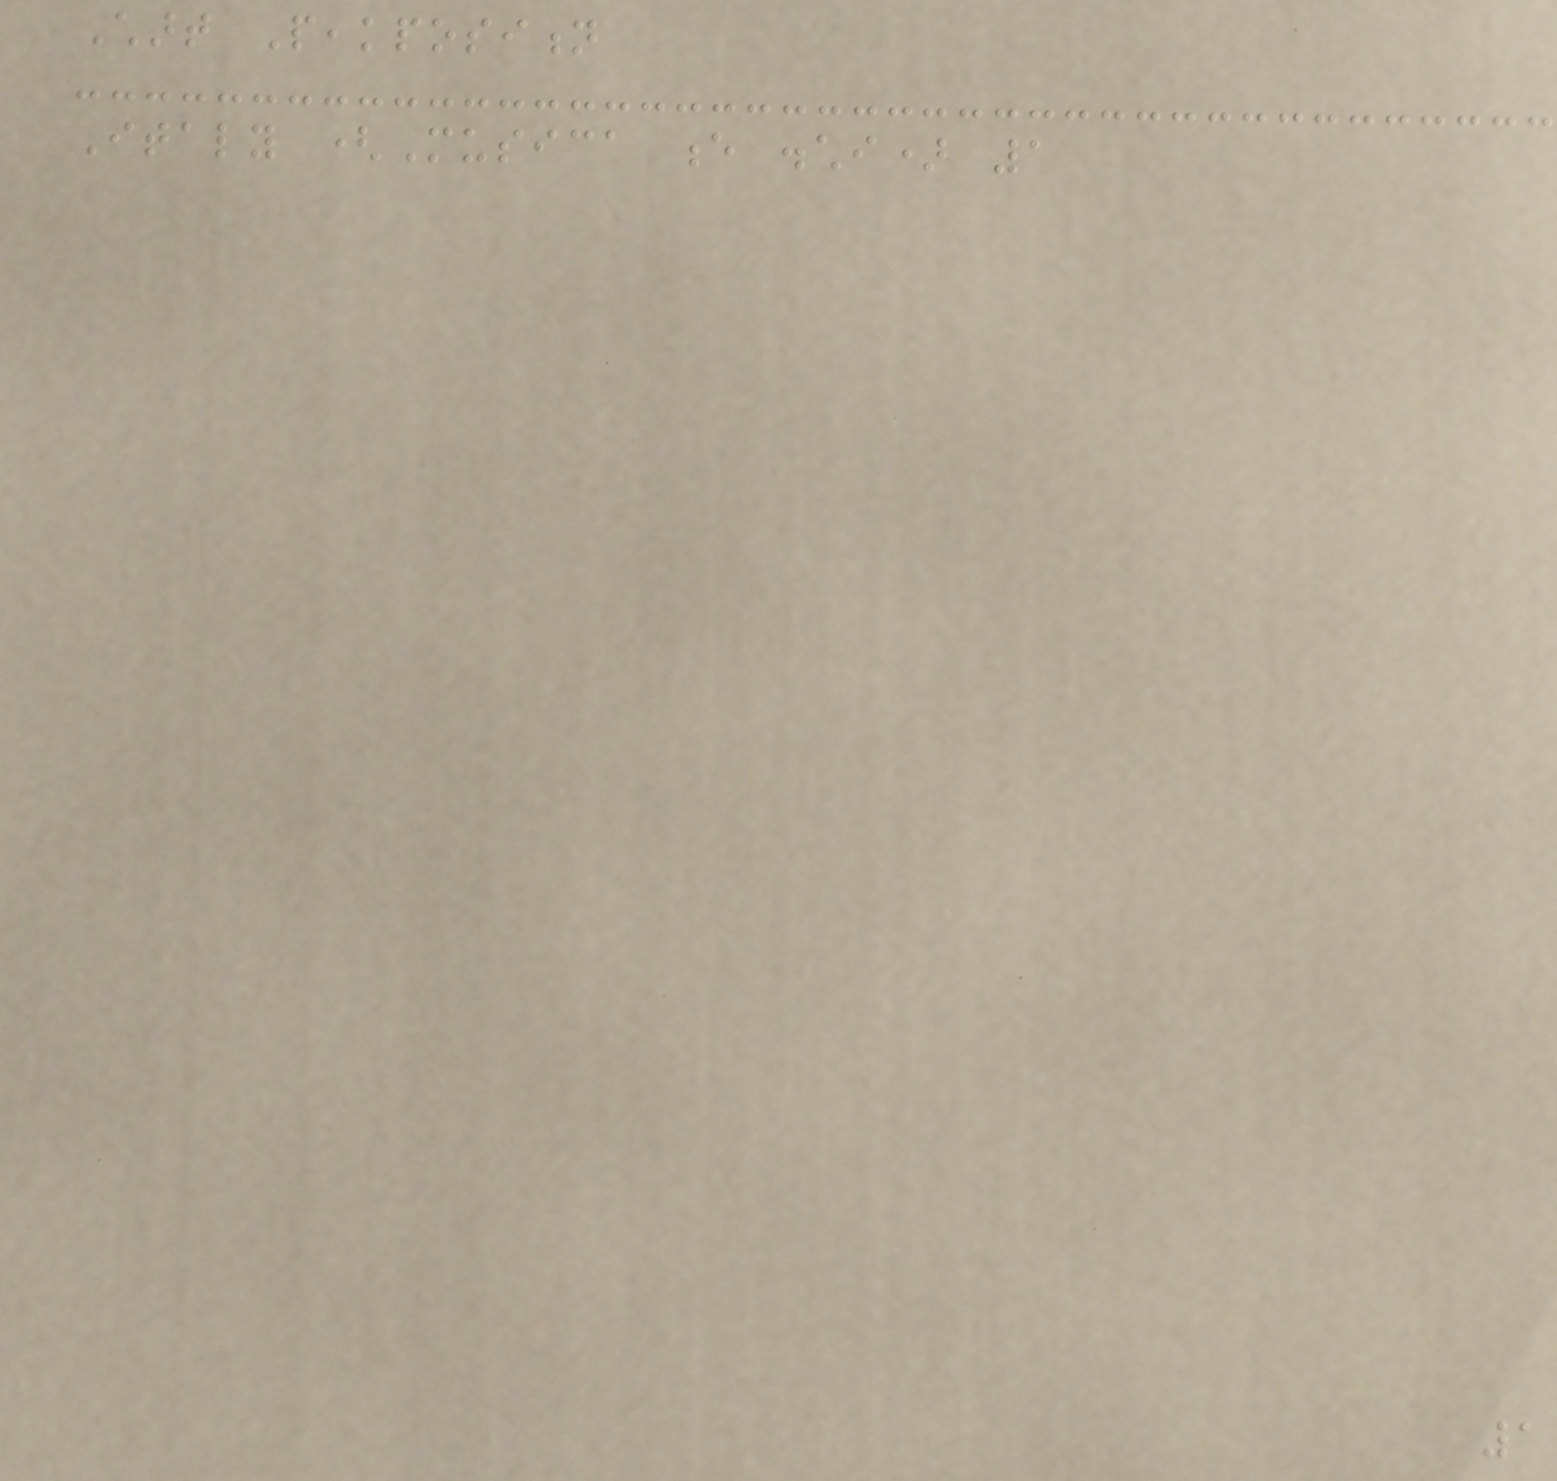Chart Peakposition
Italy (Musica e dischi) 1
1
